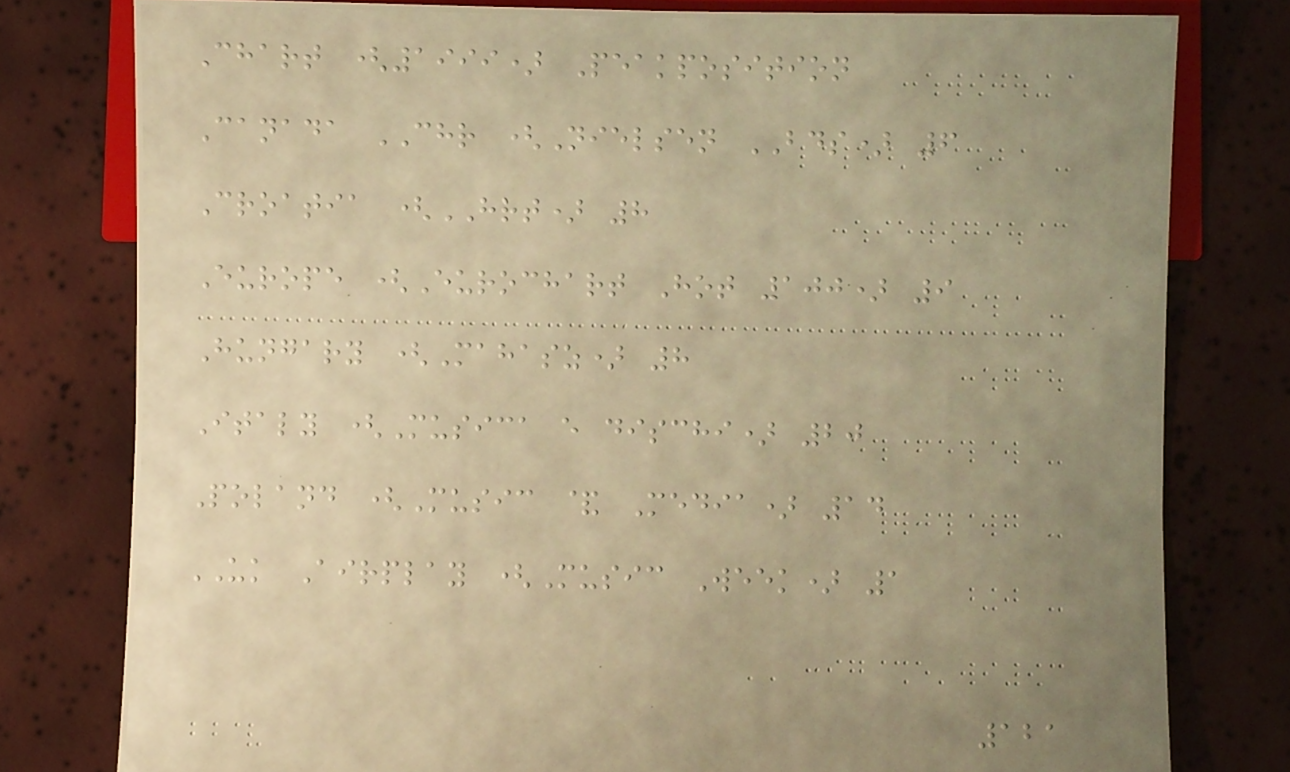Chart (1999) Peakposition
Canada CHR (Nielsen BDS) 6
Croatia (HRT) 8
Europe (Eurochart Hot 100) 9
Hungary (Mahasz) 8
Italy (Musica e dischi) 20
Poland (Music & Media) 14
UK Airplay (Music Week) 1
121
